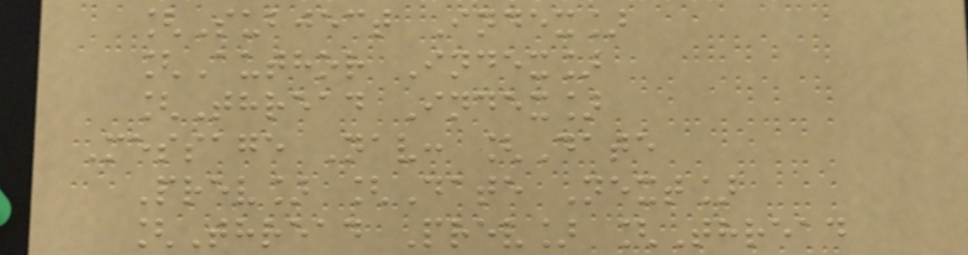[Subject Index]
[Author Index]
[Thread Index]
Message Nav: [Date
Prev] [Date Next]
[Thread Prev] [Thread
